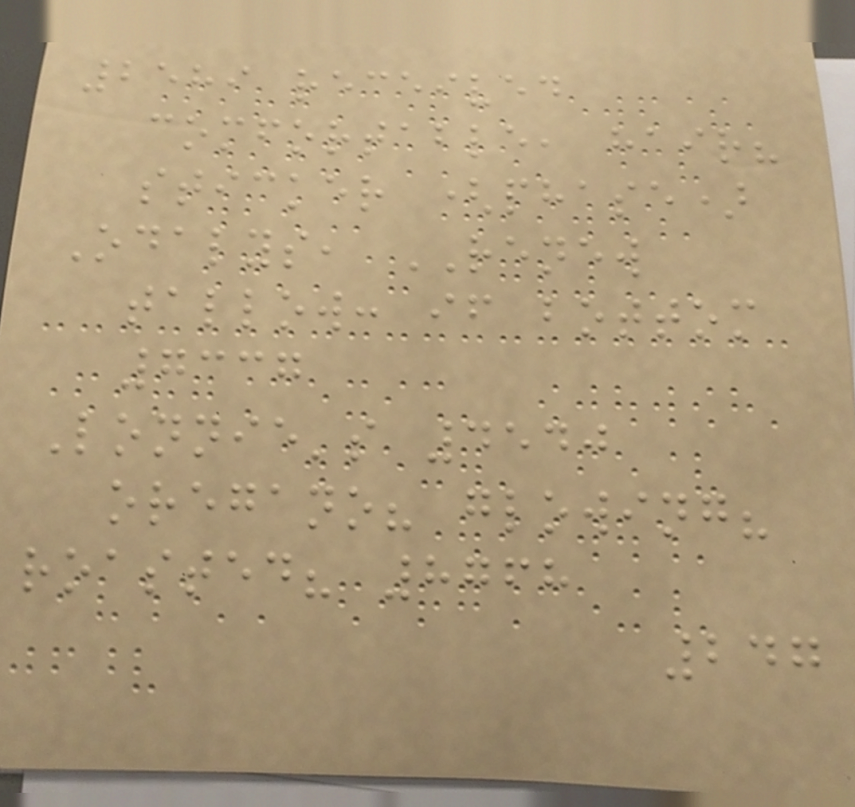2589 received
comfortable, hair?
sticker (phase)
Odalys, RENEW
tallow: if bottom
7337
Lonnie's 4540
oregano? glowing?
roasted? 8768
247
